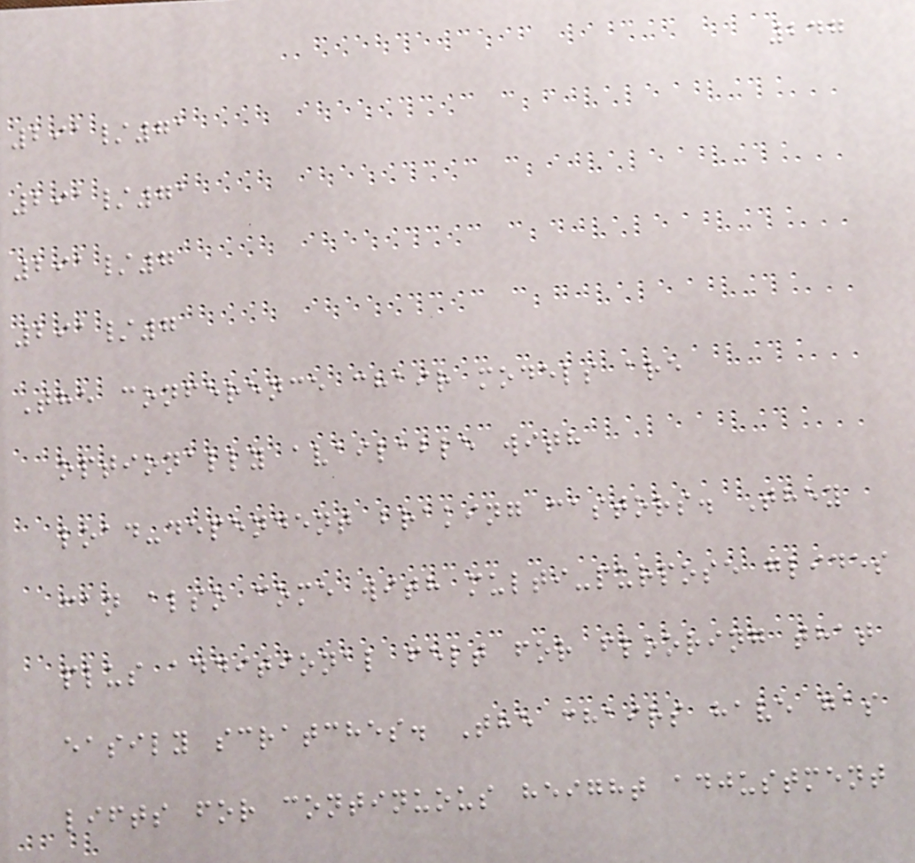247
291/71
291/71
291/7
291/7
The conference chair models are
optionally available with
load-dependent braking castors. They
can also come with multi-purpose glides
plus additional felt for flooring that
easily scratches. The chairs have gas
lifts for continuous height adjustment
